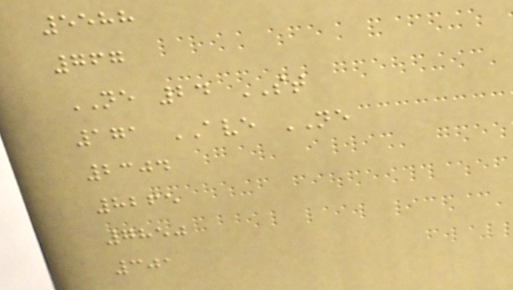5588
767
NE 24 ST
171 AVE NE
2304
8265
7850
301
